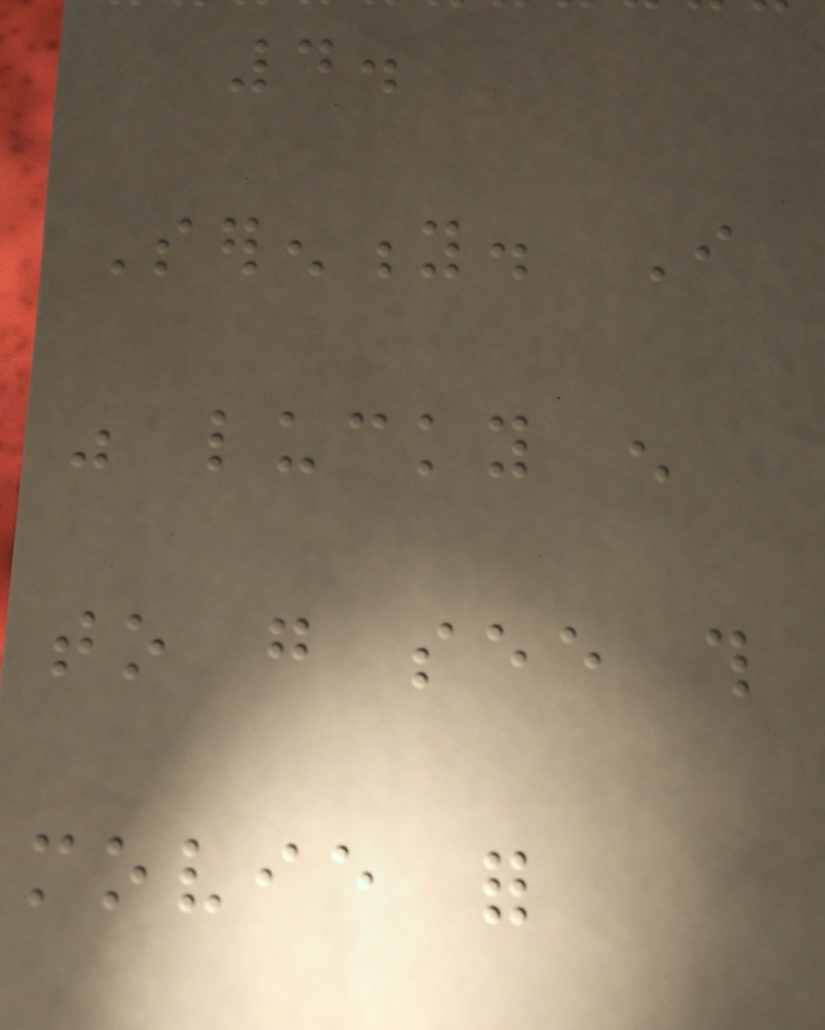4.
Serenity. I
was lucky enough
to go see this
movie for
